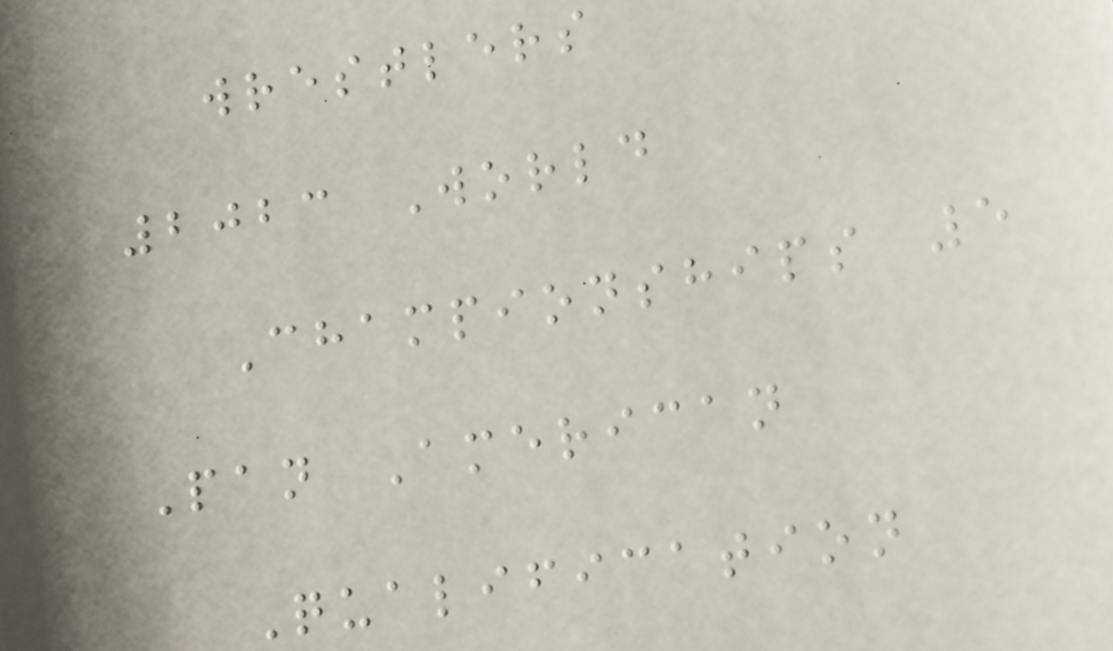wrestlers
2023 World
Championships 5
Pan American
Qualification
